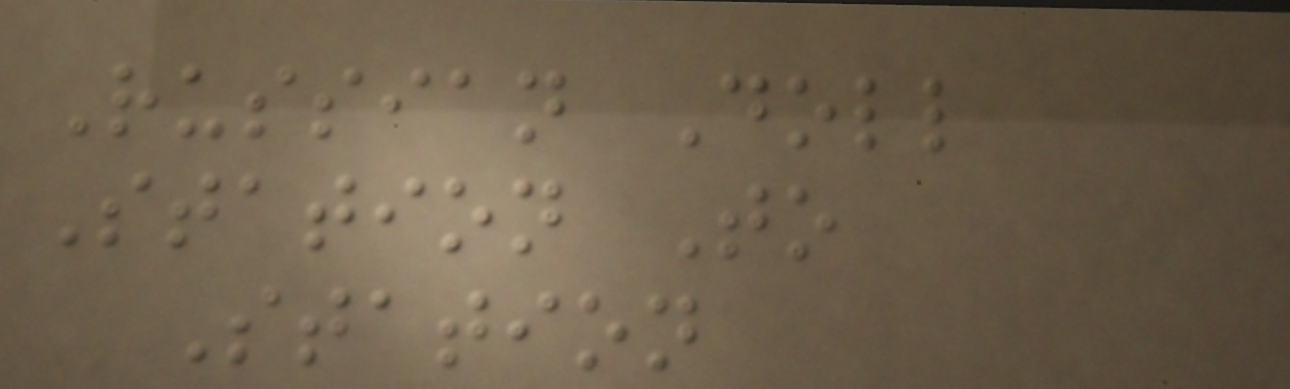Russian Doll
Station To
Station
